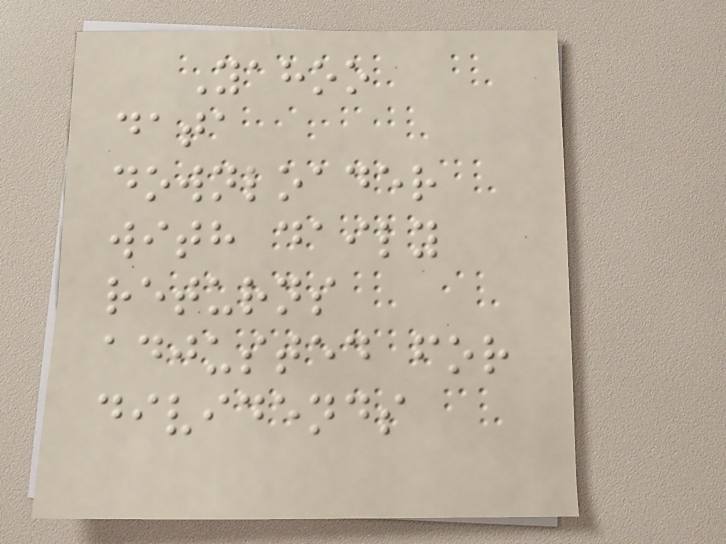Yahoo
data
downloader
with daily
returns
adjusted for
dividends
